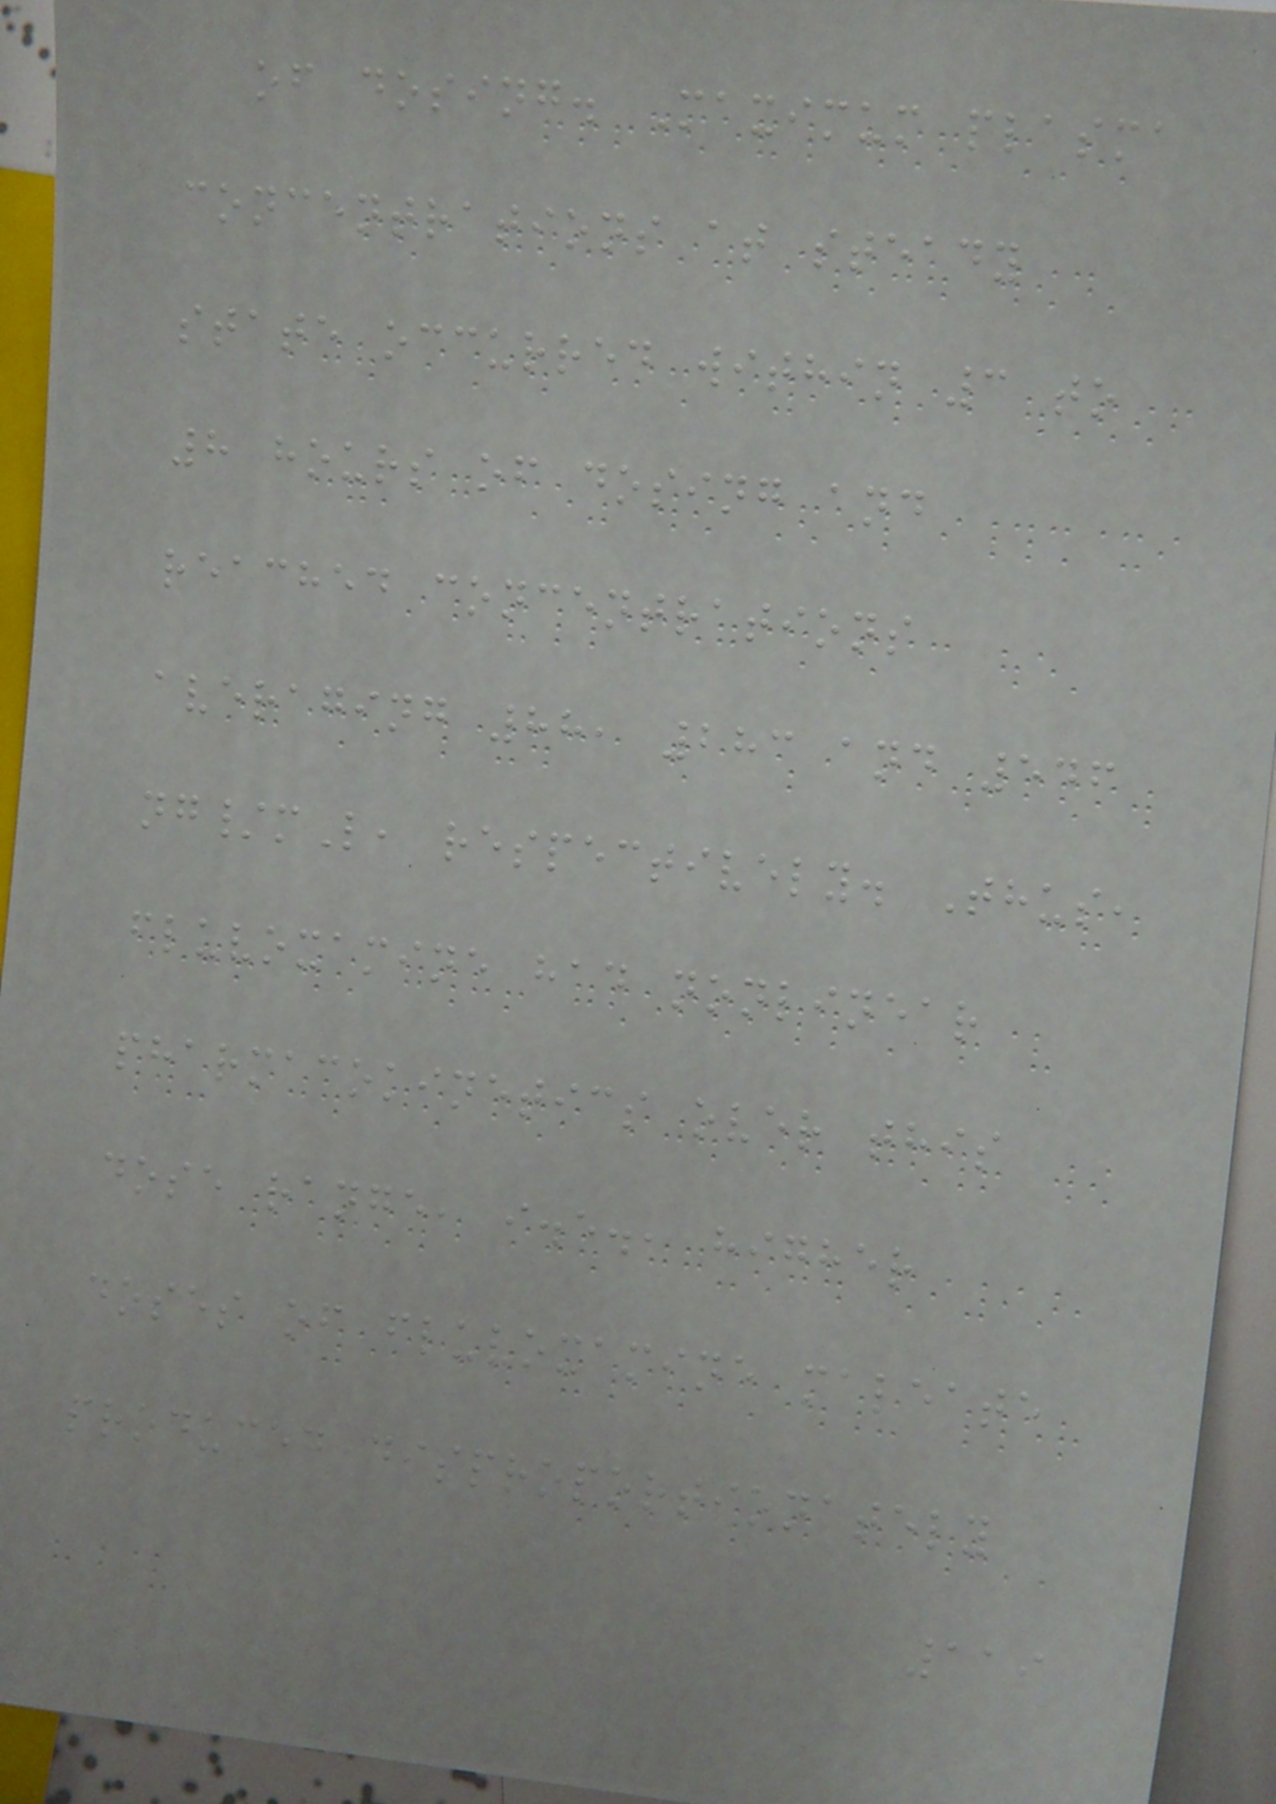of dosing. Maximum plasma
concentrations at steady
state occurred within 3 to
8 hours of dosing and
reached concentrations
averaging 88, 283 and 546
ng/mL, respectively. Thus,
fluvoxamine had nonlinear
pharmacokinetics over this
dose range, i.e., higher
doses of fluvoxamine maleate
produced disproportionately
119
